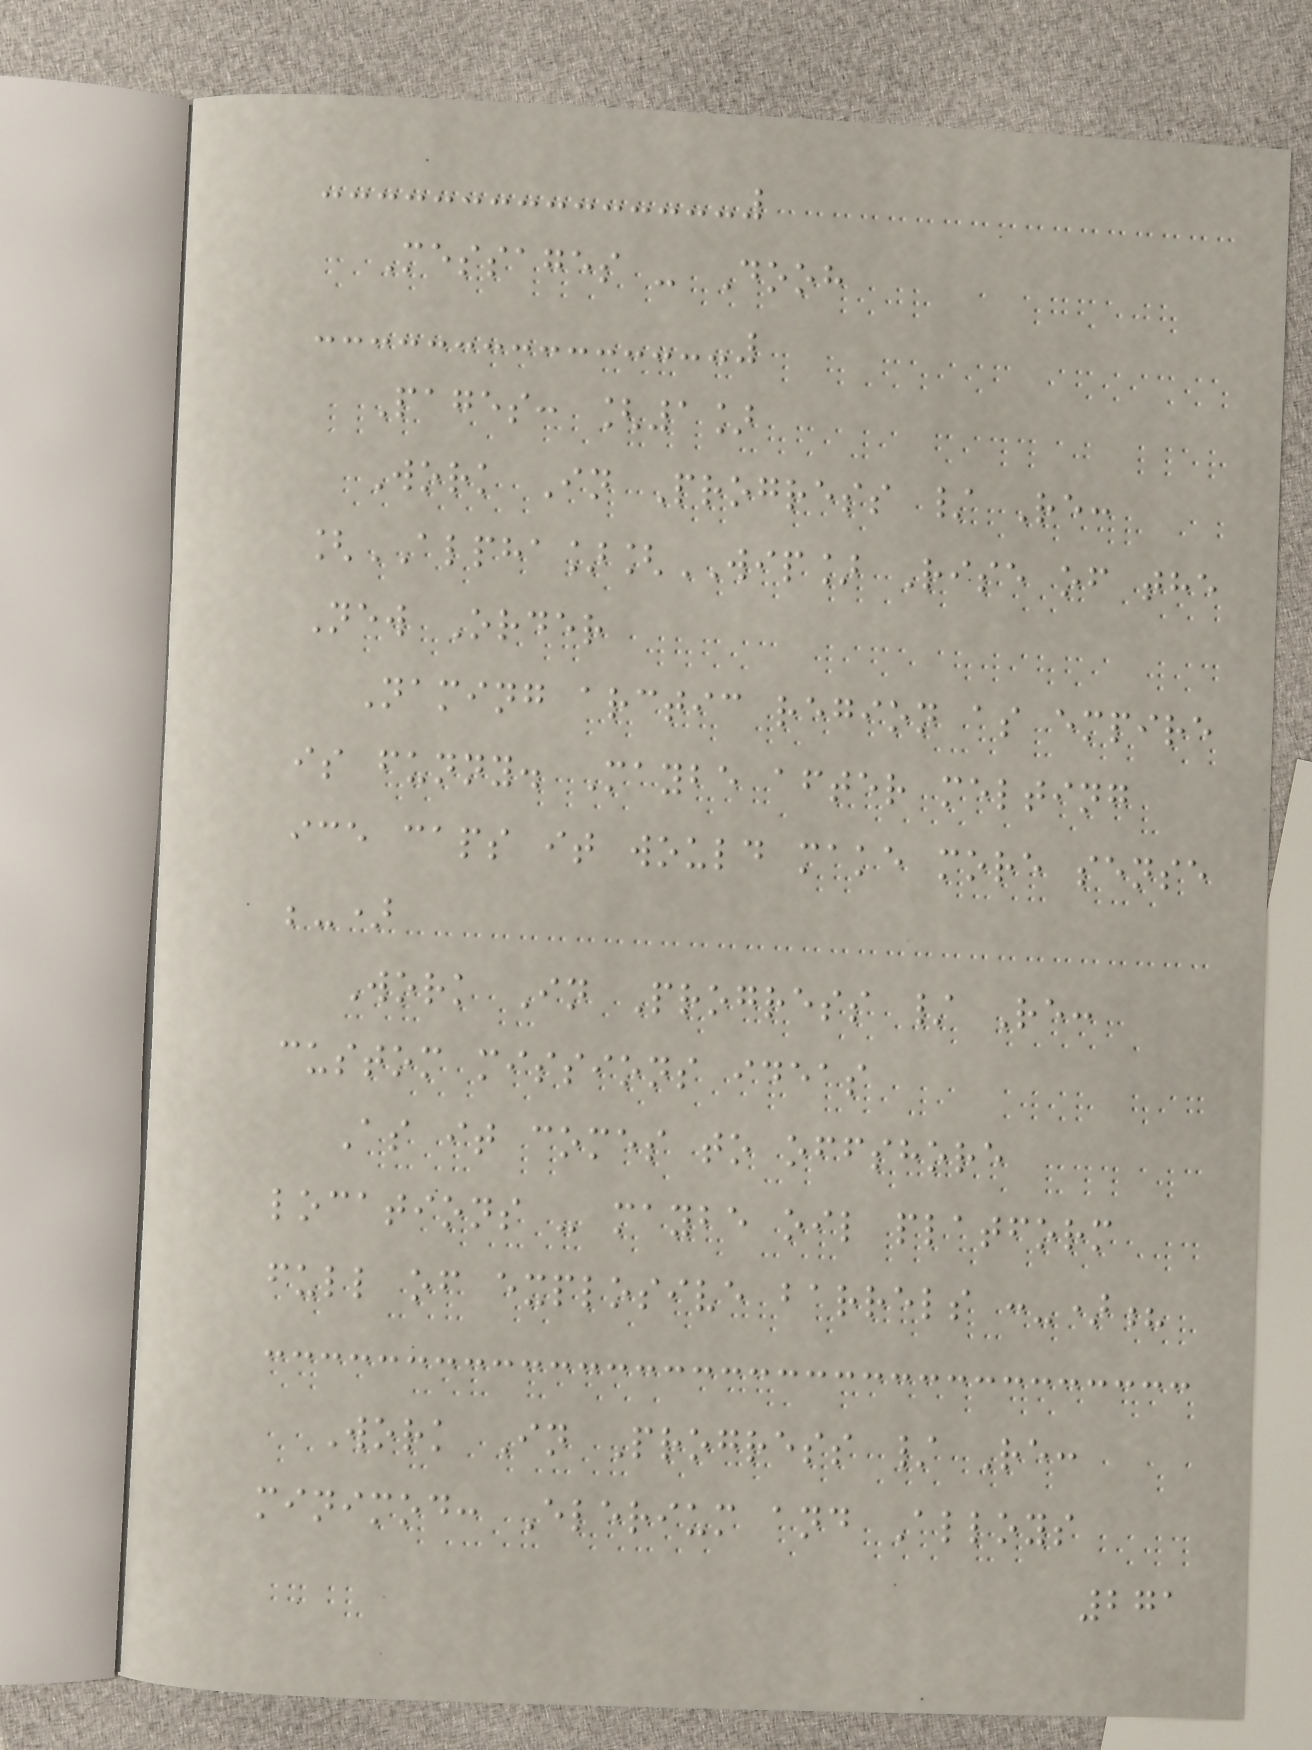Messages - Dooh
Pages: [1]
Work In Progress / Re:
[ALPHA][WIP] Rise of the
New Order
Naming arctic region as empire
is funny. Maybe after melting
ice caps it would make more sense
;-)
Work In Progress / Re:
custom missions ideas
As it comes to offshore
locations - maybe oil platform
full of explosive barrels :-)?
Work In Progress / Re:
minimod: Elerium and Alloys
271
